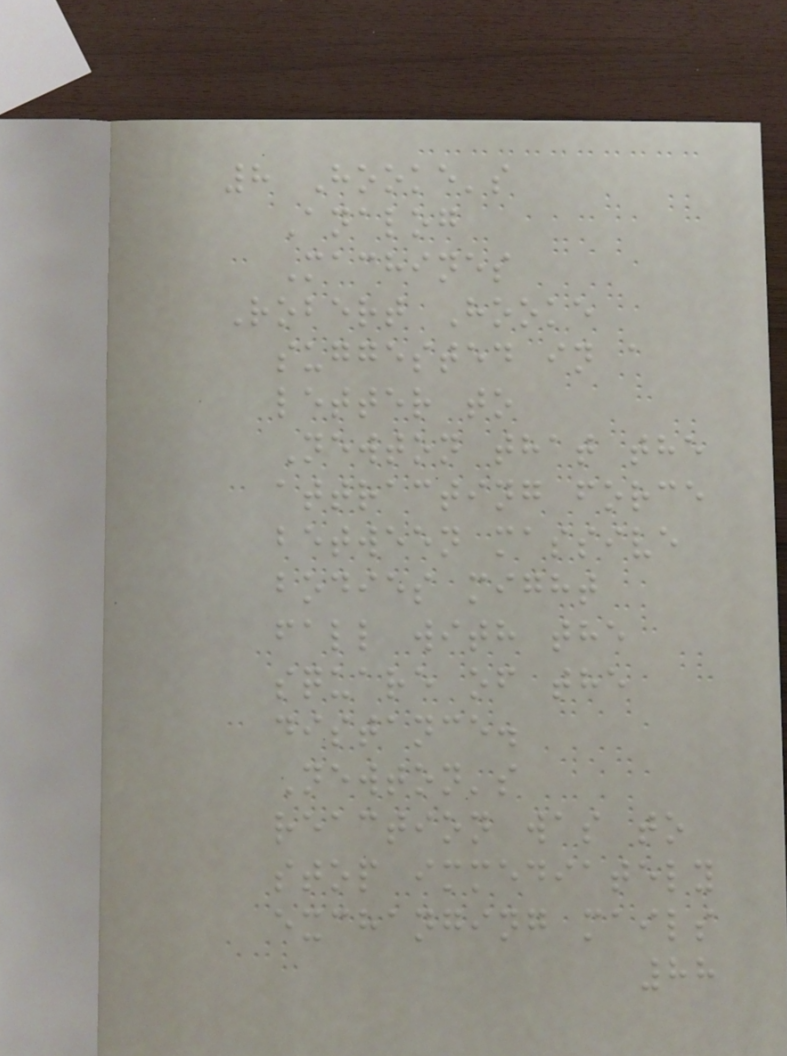8 Hooke's
Analog
Machines
Robert Hooke
suggested in a
letter to
Newton that the
attracting force
between massive
bodies might
fall with the
square of the
distance.
Newton's
reaction was to
stop immediately
exchanging mails
88
